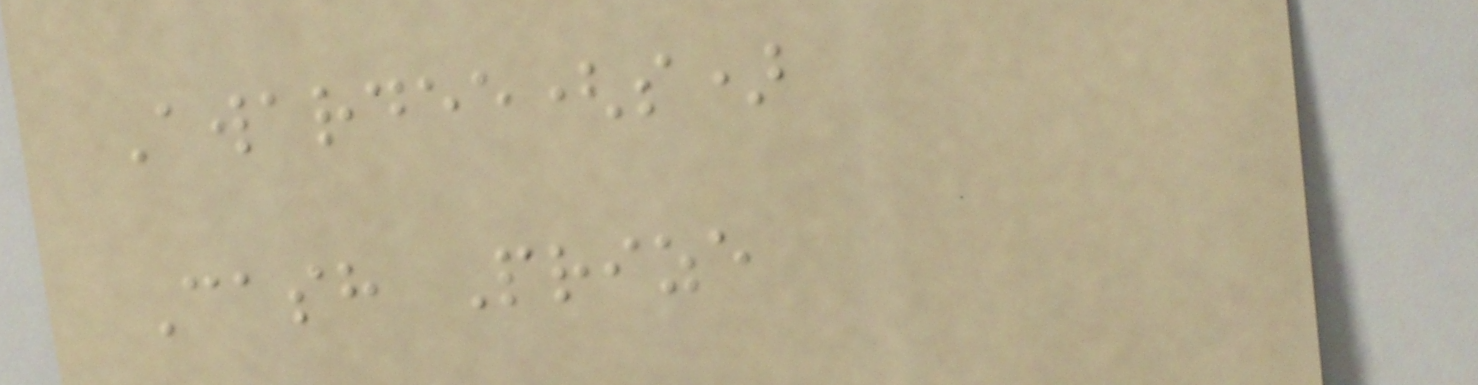Awardee(s)
Cash Prize
